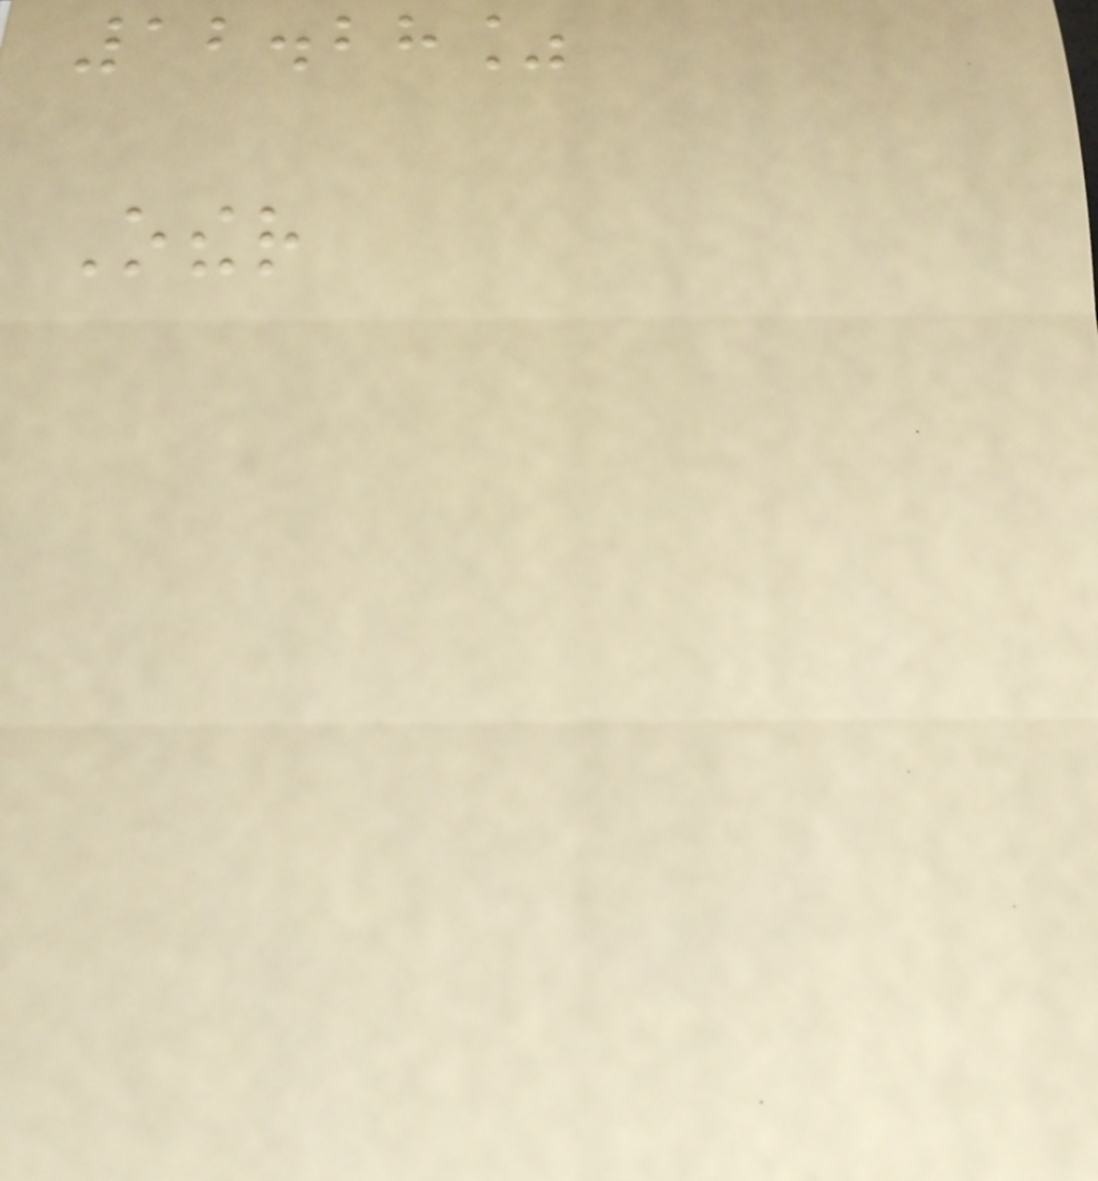12.28%
Other
